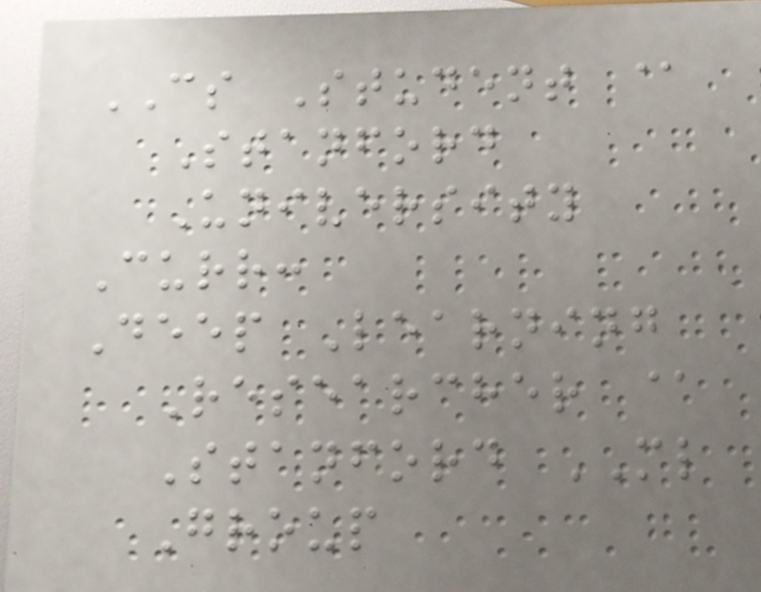CS Student @
Stanford
University
Curr:
Deep Learning
Researcher @
Stanford ML
Group
